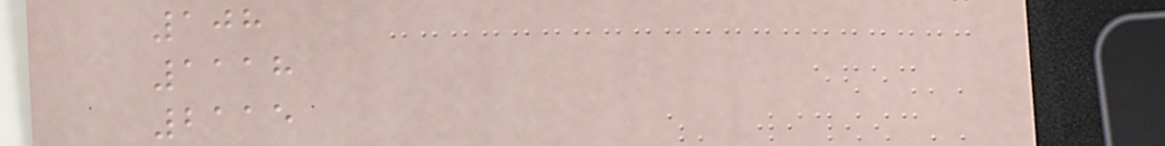108
1118
2115
